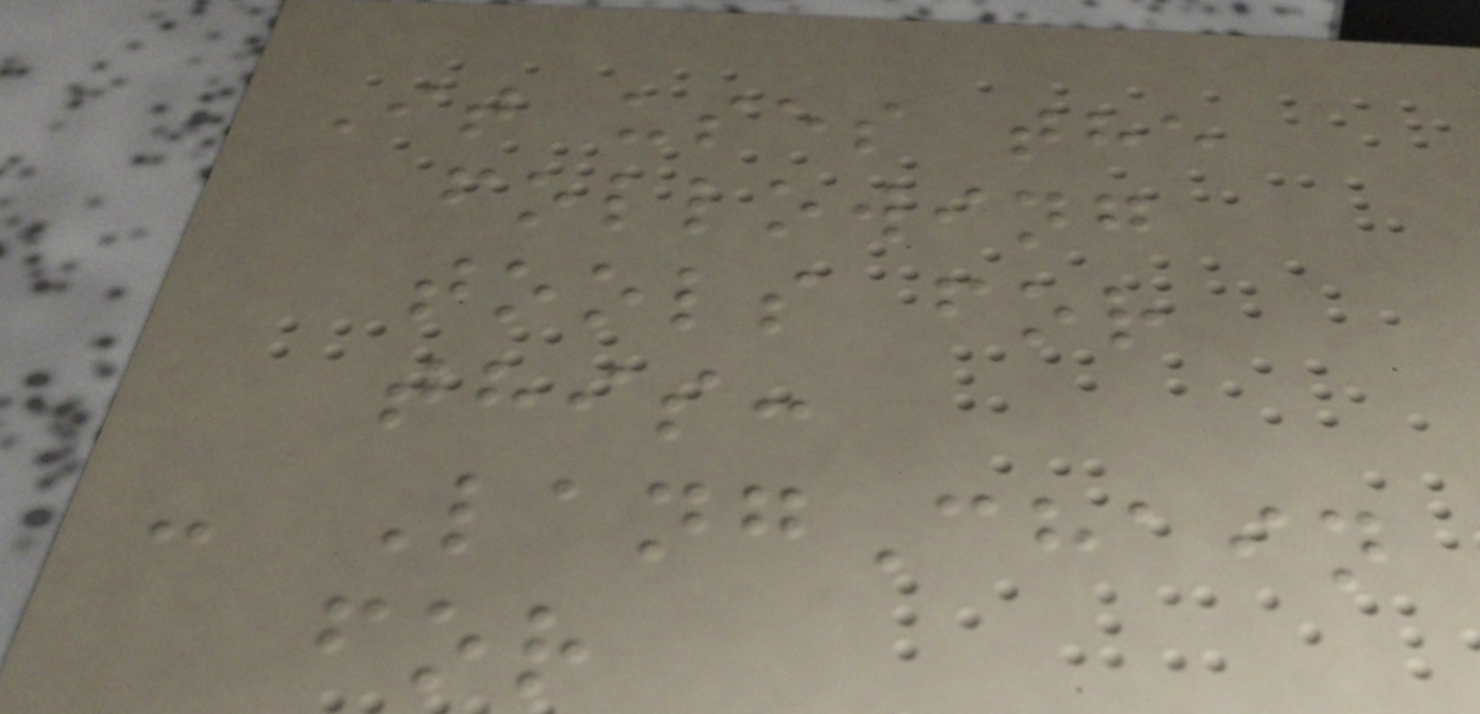It uses the
following
tools for
this:
- LangChain
for
